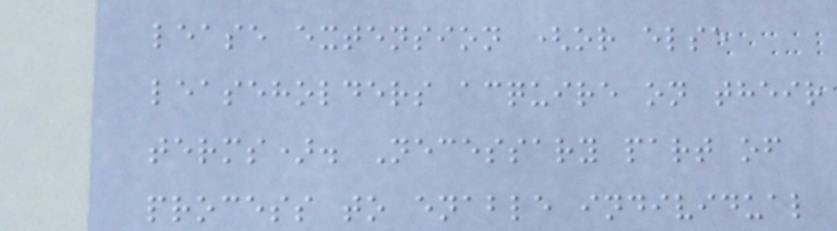lease extension (or else
leaseholders acquire on their
terms). Necessary part of
process to enable individual
